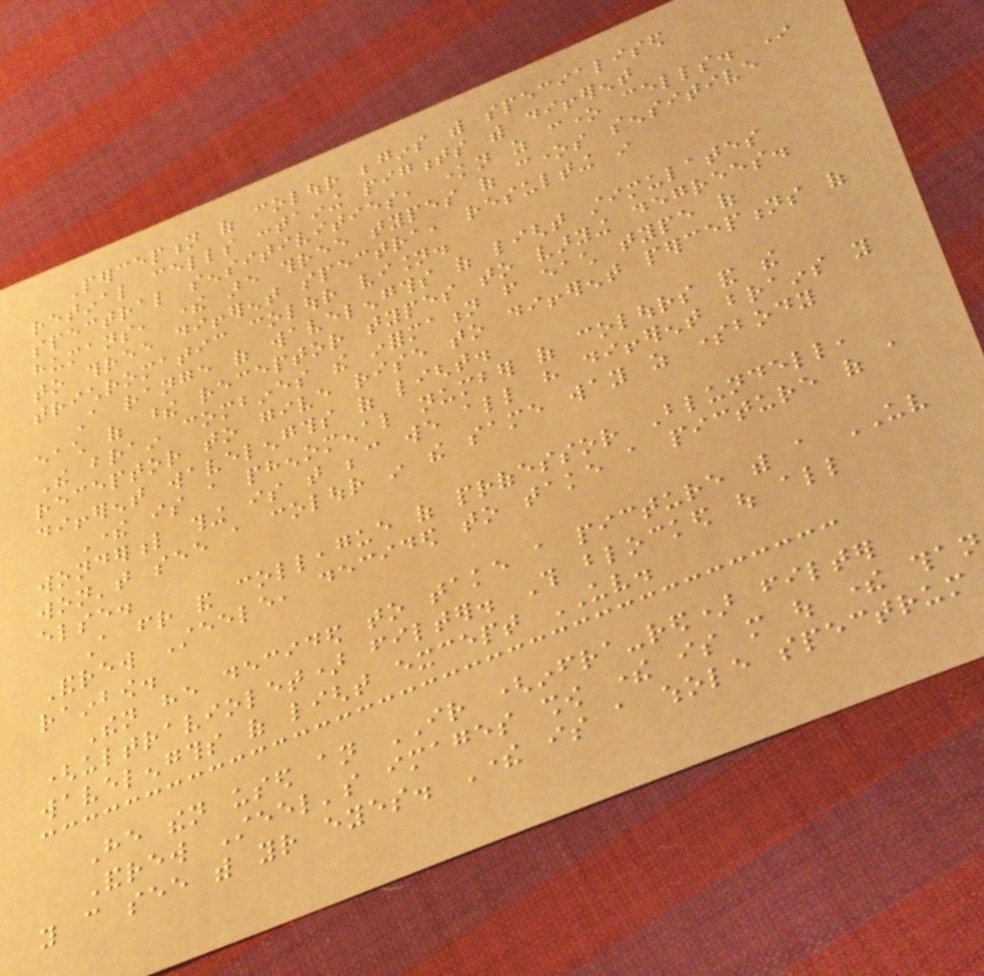Perception of colour begins with specialised
retinal cells containing pigments with different
spectral sensitivities, known as cone cells. In
humans, there are three types of cones sensitive
to three different spectra, resulting in
trichromatic colour vision.
A range of wavelengths of light stimulates
each of these receptor types to varying degrees.
The brain combines the information from each type of
receptor to give rise to different perceptions of
different wavelengths of light.
There is a phenomenal number of colours and the
wonderful thing is that because we all have different brains you
won't see a colour in the same way as somebody
else.
A friend and colleague of professor Blundell,
Andrew Steele, decided to take a picture of a
rainbow.
Then he decided to take a picture with a UV
(ultraviolet) filter. This blocked out all
wavelengths of light except UV.
He then used an IR (infra-red) filter
Andrew Steel's images show there is more out there than
you can see with your eyes. There is a whole spectrum
